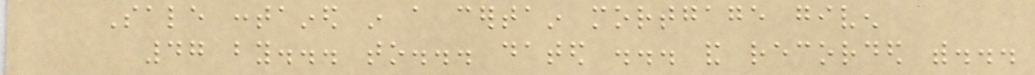Sale contained in a certain mortgage given
47 by... to... dated ... and recorded with...
